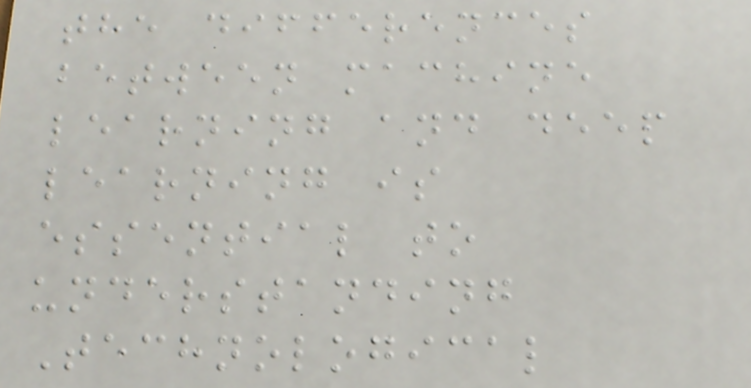the differences
between machine
learning and deep
learning is
essential to
understanding
Technological
